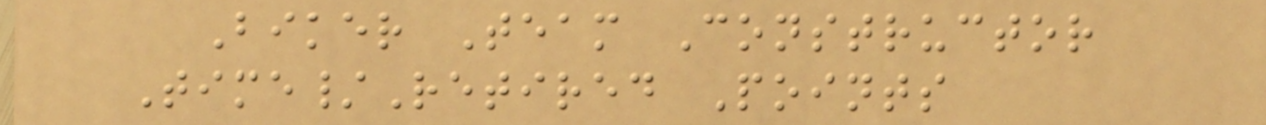Biker Team Constructor
Time/Retired Points
